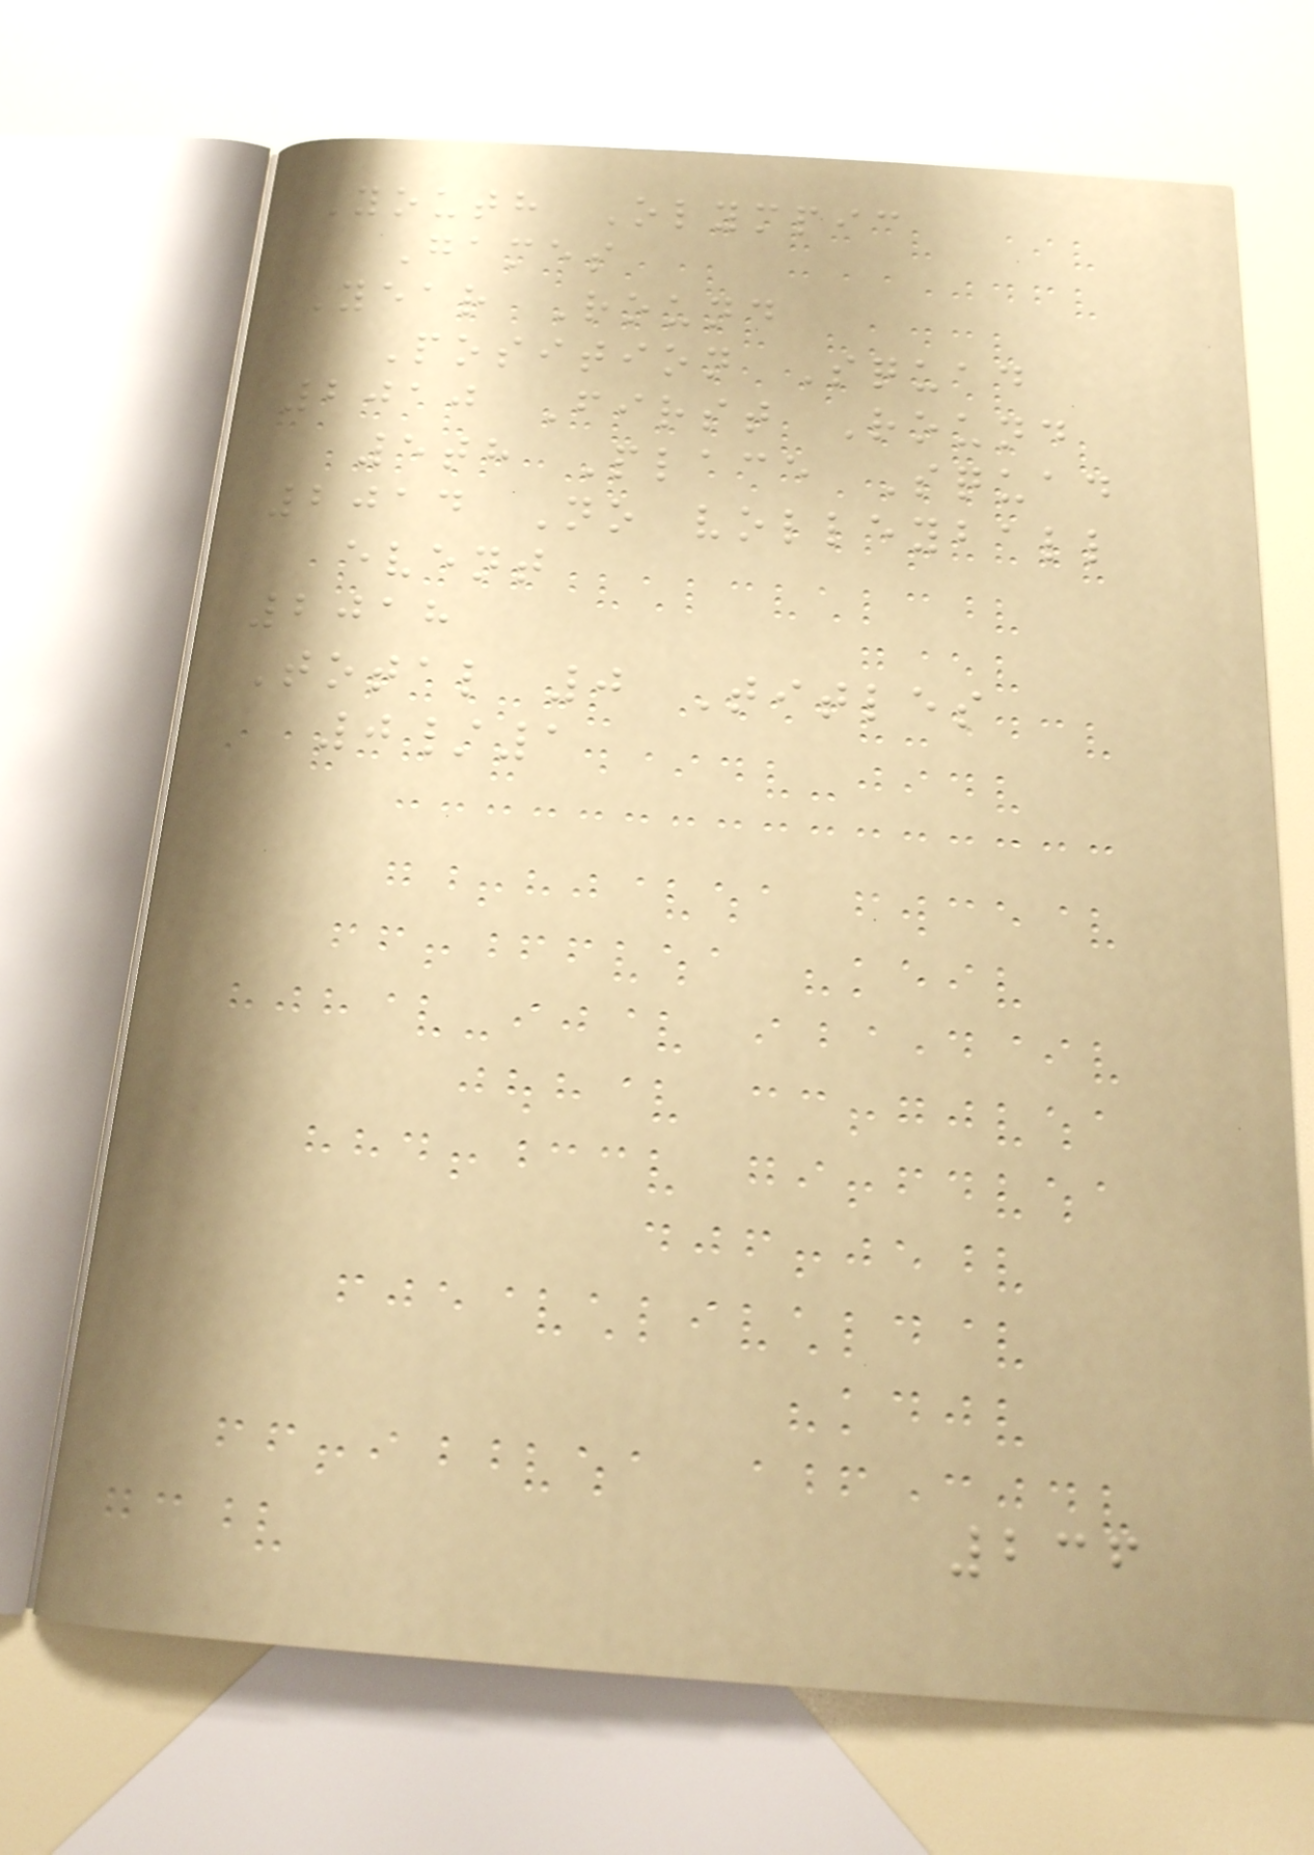Youth Olympic
Games
Year Round
Position Squad
2010 First Round
5th Place Squad
2014 No volleyball
event
2018
Total 0 Titles
0/1
236
